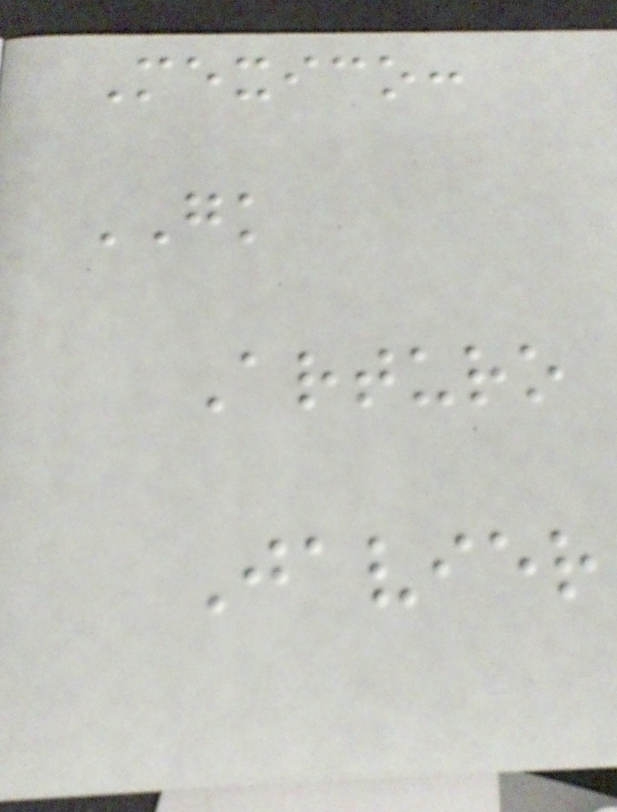Mexico:
GK
Arturo
Javier
